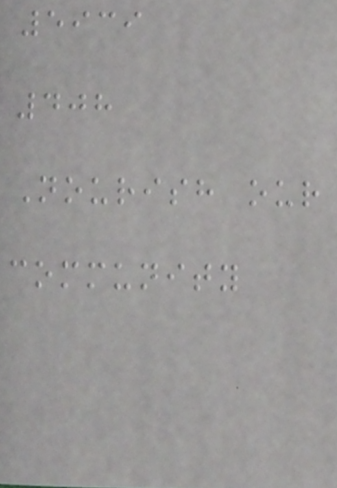5939
408
Nourish our
community
